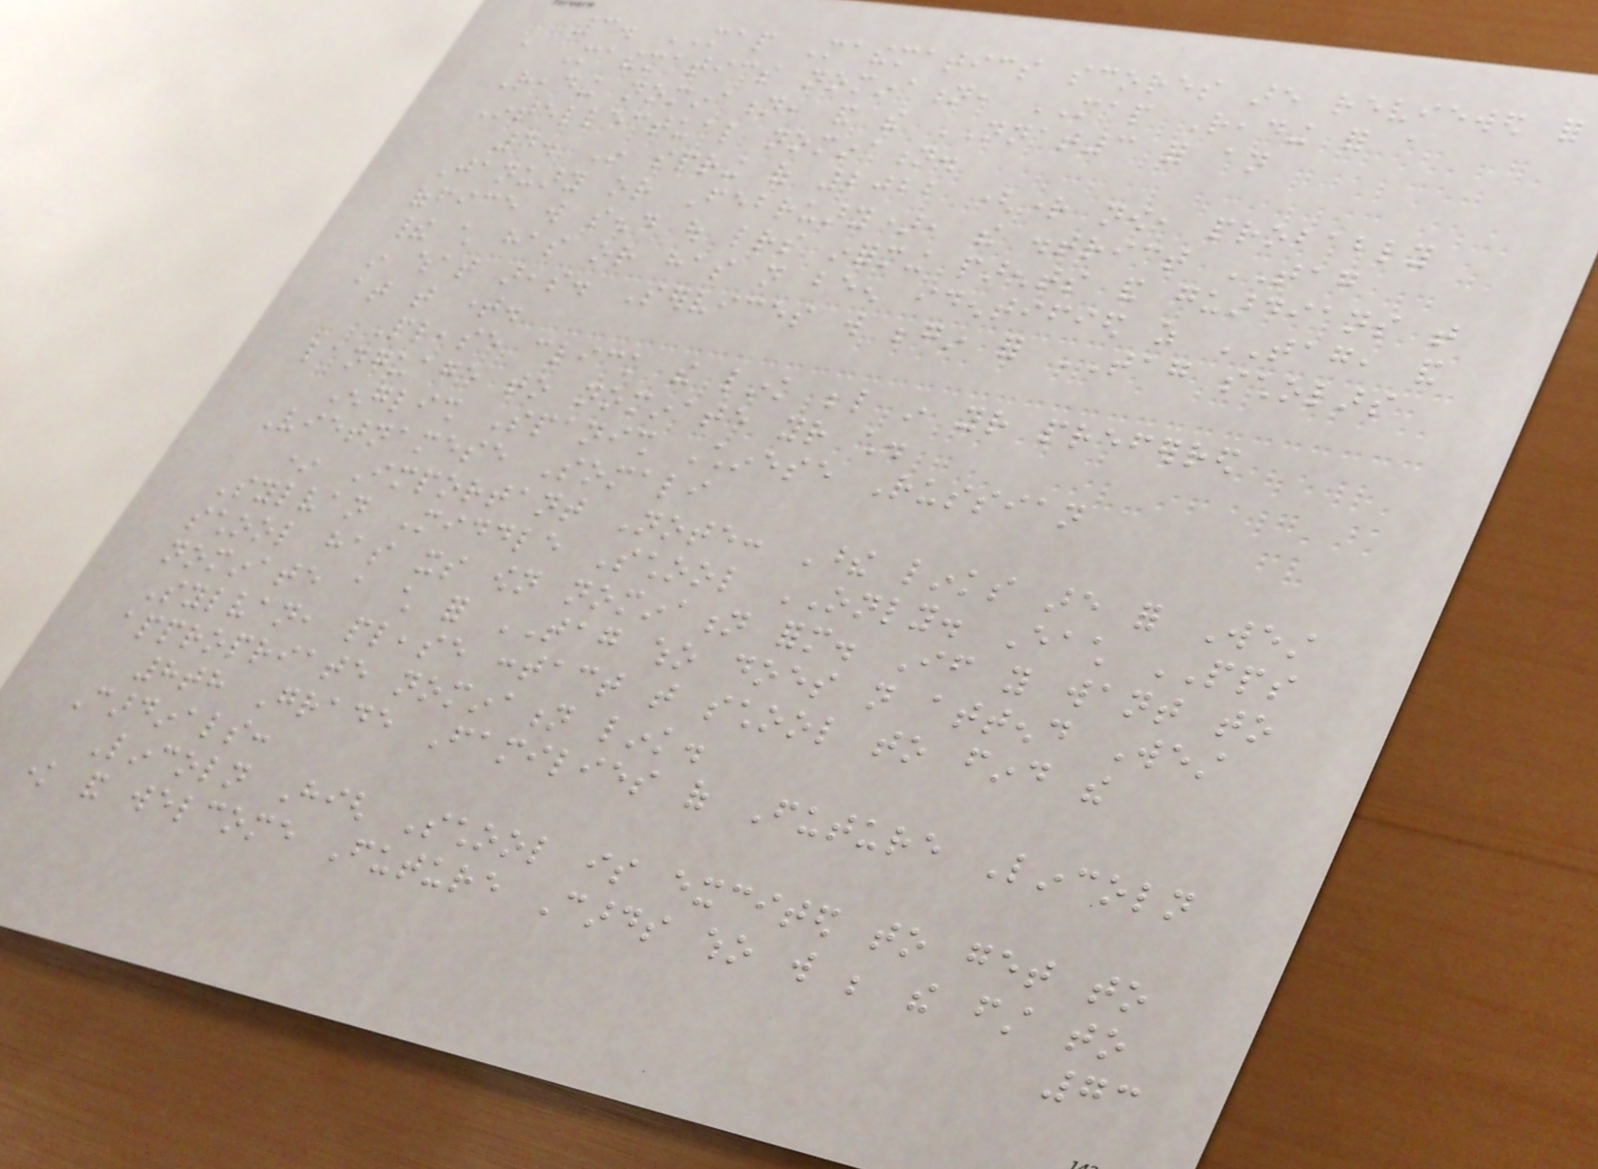3. MAP Mathematics scores are reviewed for
a Mathematics nomination, MAP Reading for a
Reading nomination, and the NNAT3 for an
Intellectual nomination.
4. In spring of 2022 (right now, probably
January or February), the district TAG
office will send out letters informing parents and guardians that
their child has or has not been identified as TAG, and
in what areas. Services will begin for TAG scholars
at that time.
Please click the link below in your preferred
language to nominate your child.
English Spanish Chinese Russian
Vietnamese Somali
* Important Note: These links are for West
Sylvan Middle School ONLY. Each PPS
school has its own nomination form. If you want to
nominate a child for TAG who does not attend West
Sylvan, please contact that school to find the
appropriate nomination link.
8th Grade Families of Future Lincoln
Cardinals:
Lincoln High School is excited to get to
know and welcome Future Cards who will be the first to
73
